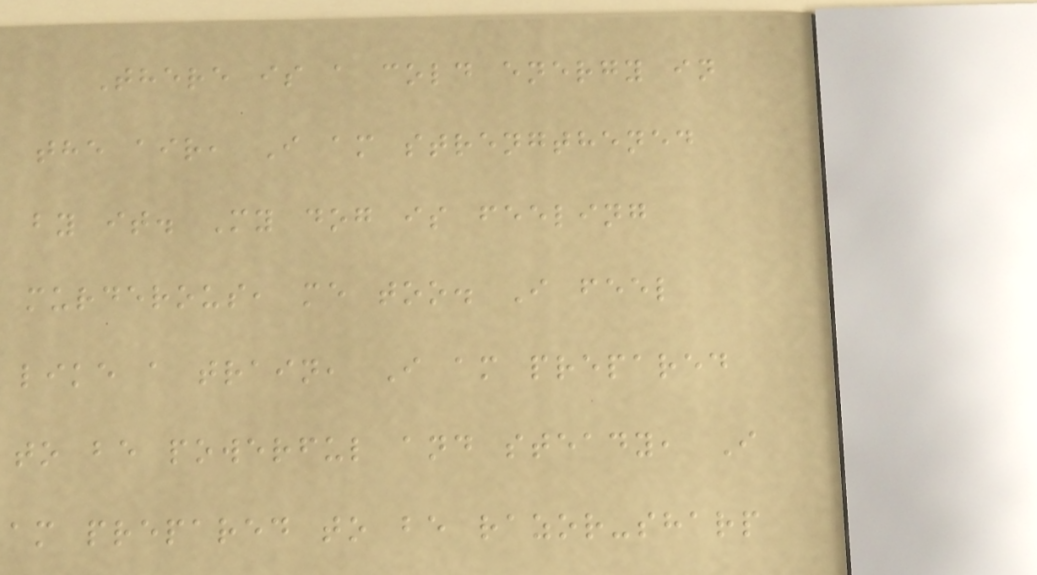There is a cold energy in
the air, I am strengthened
by it. My dog is feeling
murderous, me too. I feel
like a train, I am prepared
to be powerful and steady, I
am prepared to be razor-sharp
